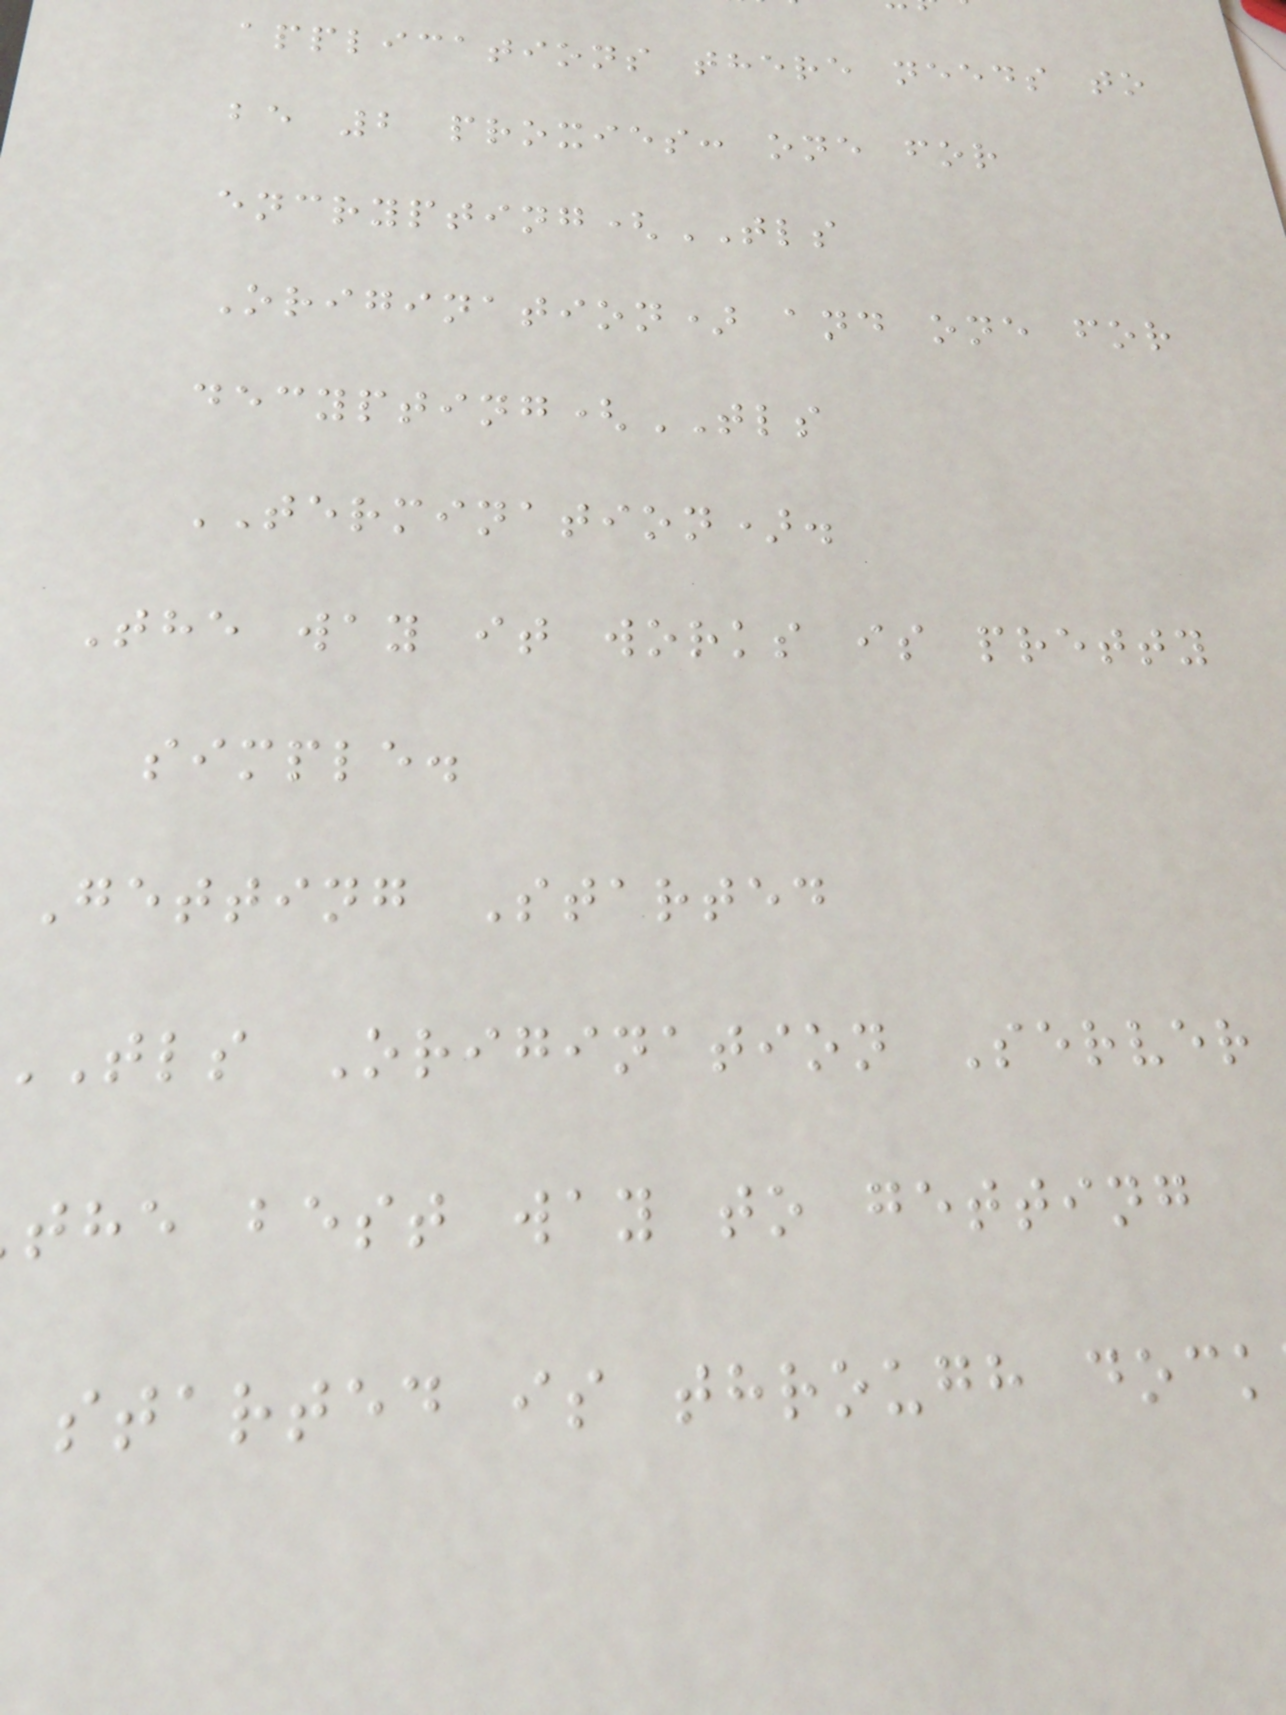applications there needs to
be 2 proxies: one for
encrypting(TLS
Origination) and one for
decypting(TLS
TERMINATION).
The way it works is pretty
simple.
Getting Started
tls Origination Server
the best way to getting
started is through dock
